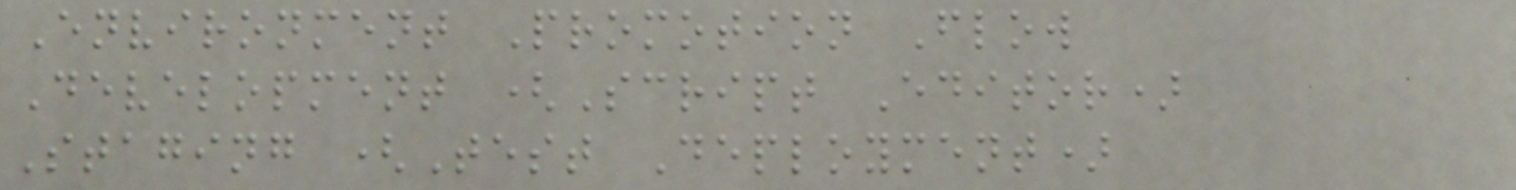Environment Promotion Flow
Development (Script Editor)
Staging (Test Deployment)
